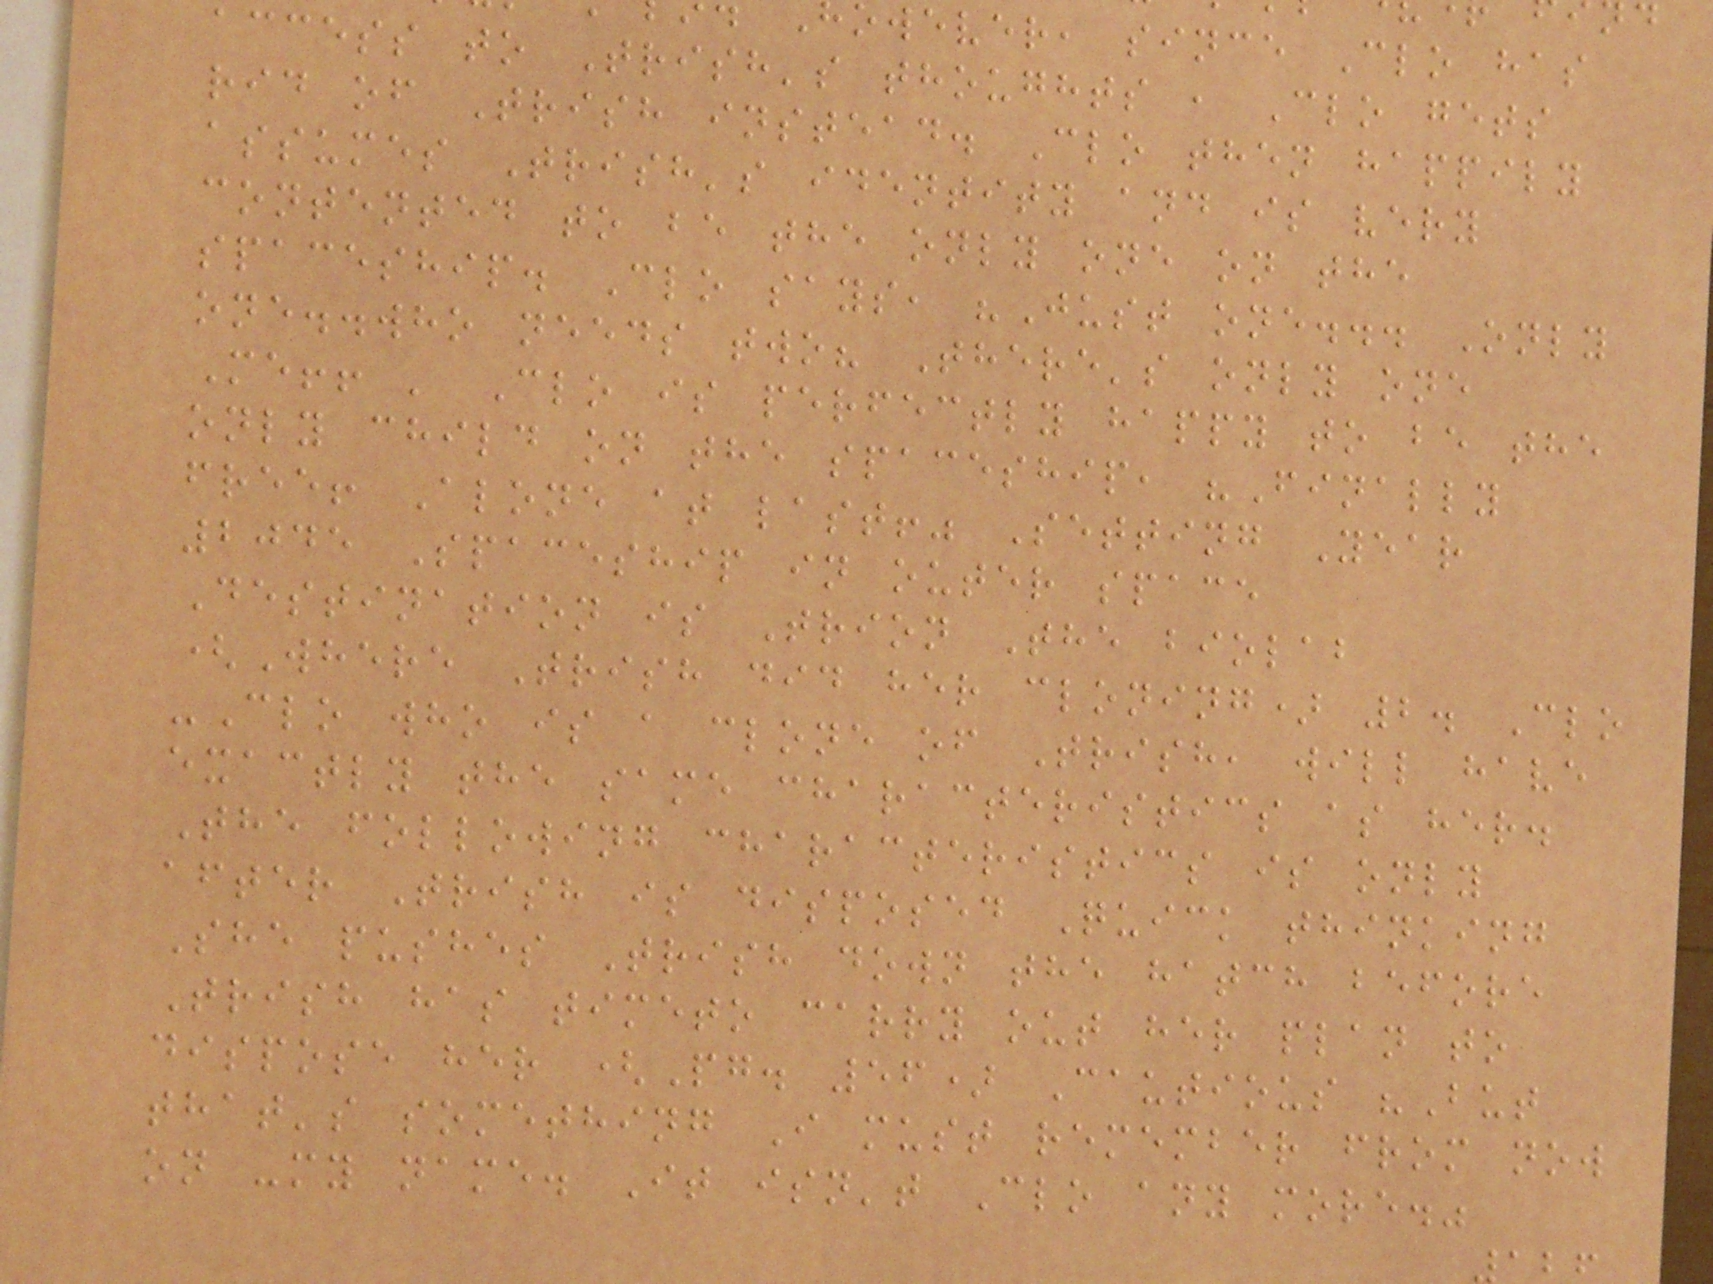owever, since Clo has
access to Trish's thoughts , Clo gets
rid of Trish instead. Clo then happily
assumes Trish's identity and is very
contented to be the only one on the
spaceship. Clo says, "Just one... Only
one..who needs two? There's only one
Me!! ' Clo is perfectly happy to be the
only child on the spaceship, "Finally
free! Alone at last!" Setting Year
2045 Spaceship in outer space
Destination is Trion The biolab
(Where Trish did her cloning) 2. Clo
-Clo who is a clone of Trish, will have
exactly the same characteristics as her.
The following characteristics is only
after Trish is disposed Quick thinking
She pushes Trish down the hatch before
Trish has timeto carry out her plan to
dispose her (Pg. 56) Cautious "But
that's something I must remember from now
on -my name. It isn't Clo any more."
